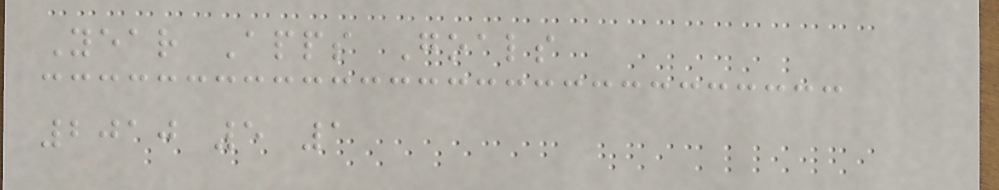Year Apps Goals
2010 5 1
